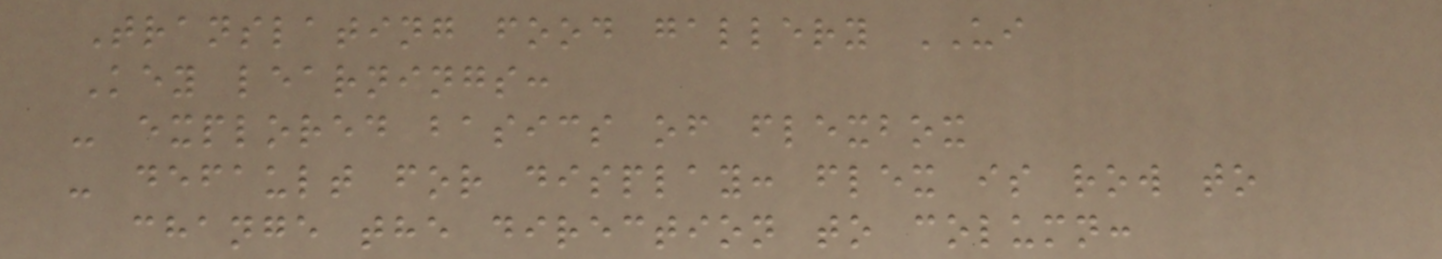Translating food gallery UI
Key learnings:
- explored basics of flexbox
- default for display: flex is row to
change the direction to column:
